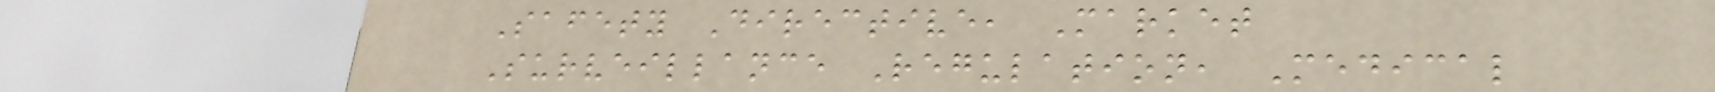Safety Directive, Market
Surveillance Regulation, Medical
